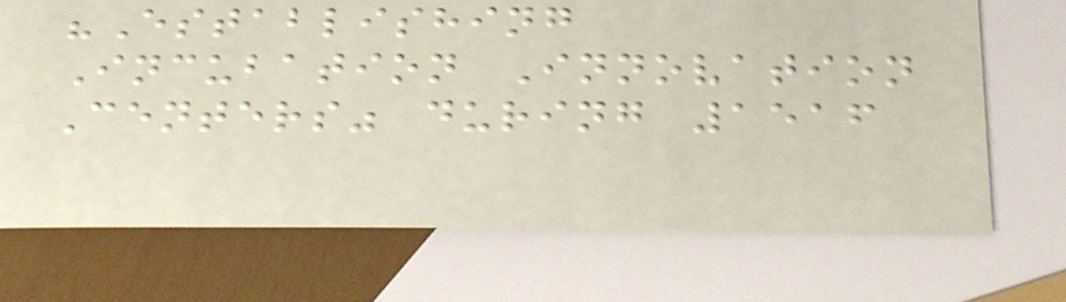"Establishing
Incubation Innovation
Centers" during 1516
